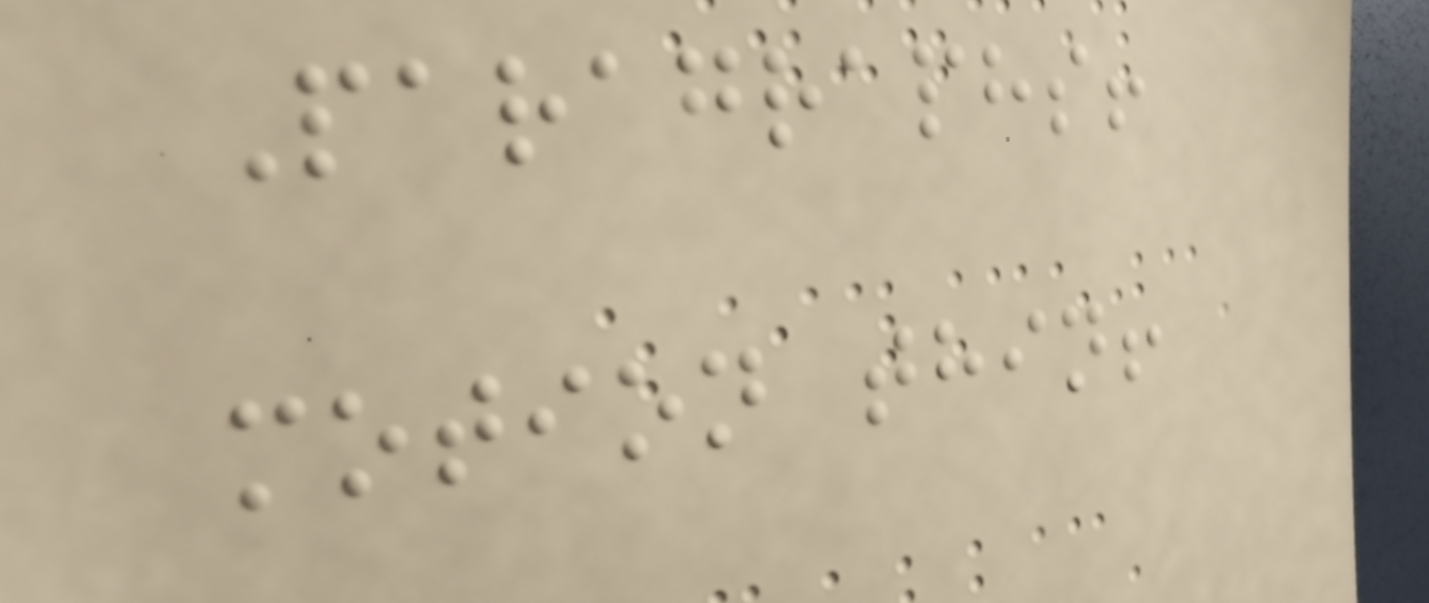Paragraphs!
motion thin!
